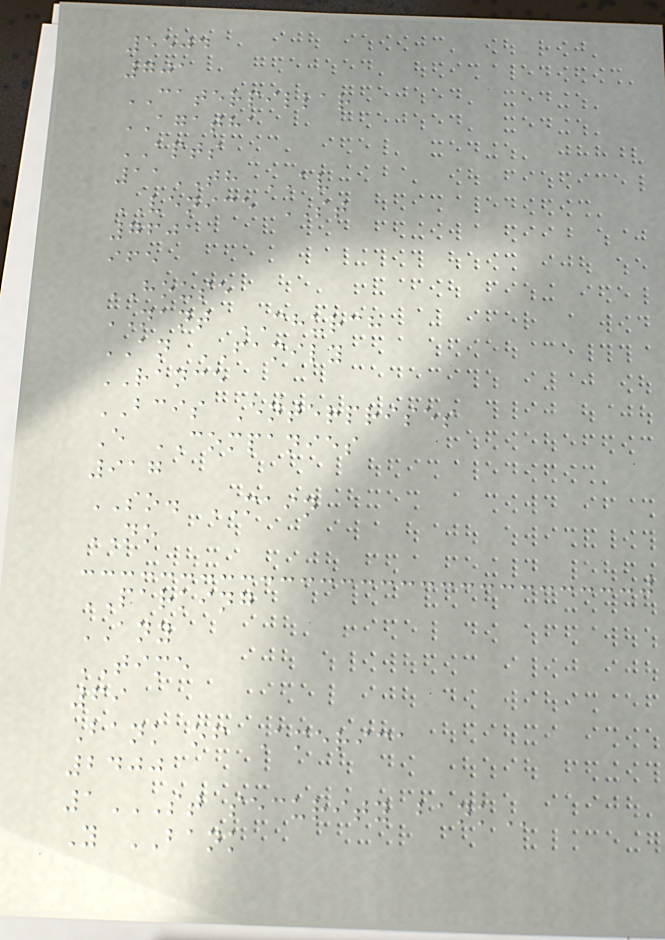5504
701
CATERPILLAR
AGATHA
APTS
11TH AV
VENICE ST
7601
ife
HOUSE
NANT CHURCH
AN FAMILY
RANCE
BCIS Enterprises
E COMPANIES
917
SO. MAIN
NO
PARKING
ANY
TIME
69
Bank of America
2400
1ST SECURITY BANK
Y BANK
